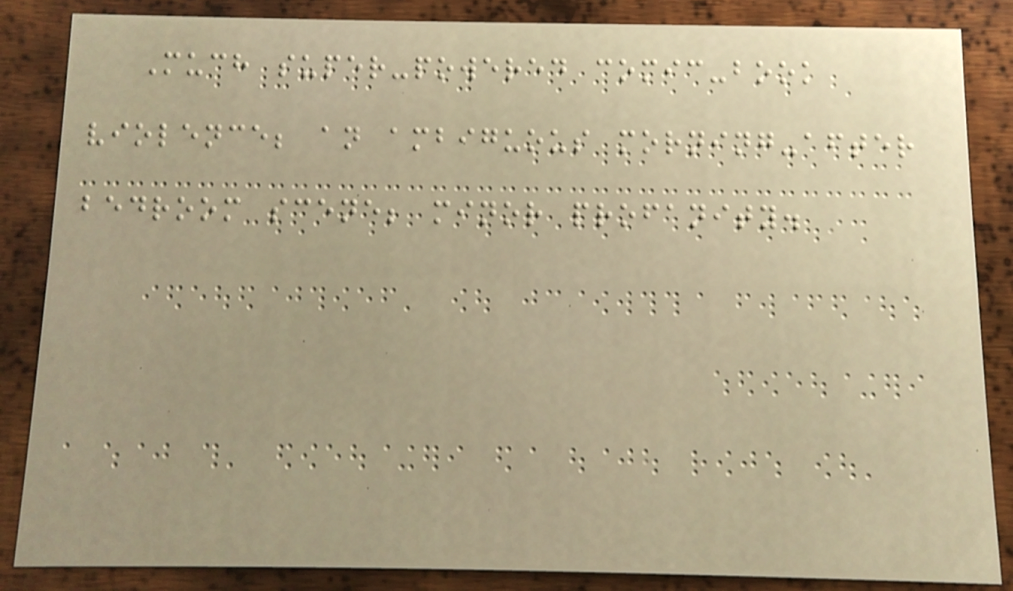Much super-powered comic-book
violence; an ambiguous morning-after
bedroom scene; minor profanity.
